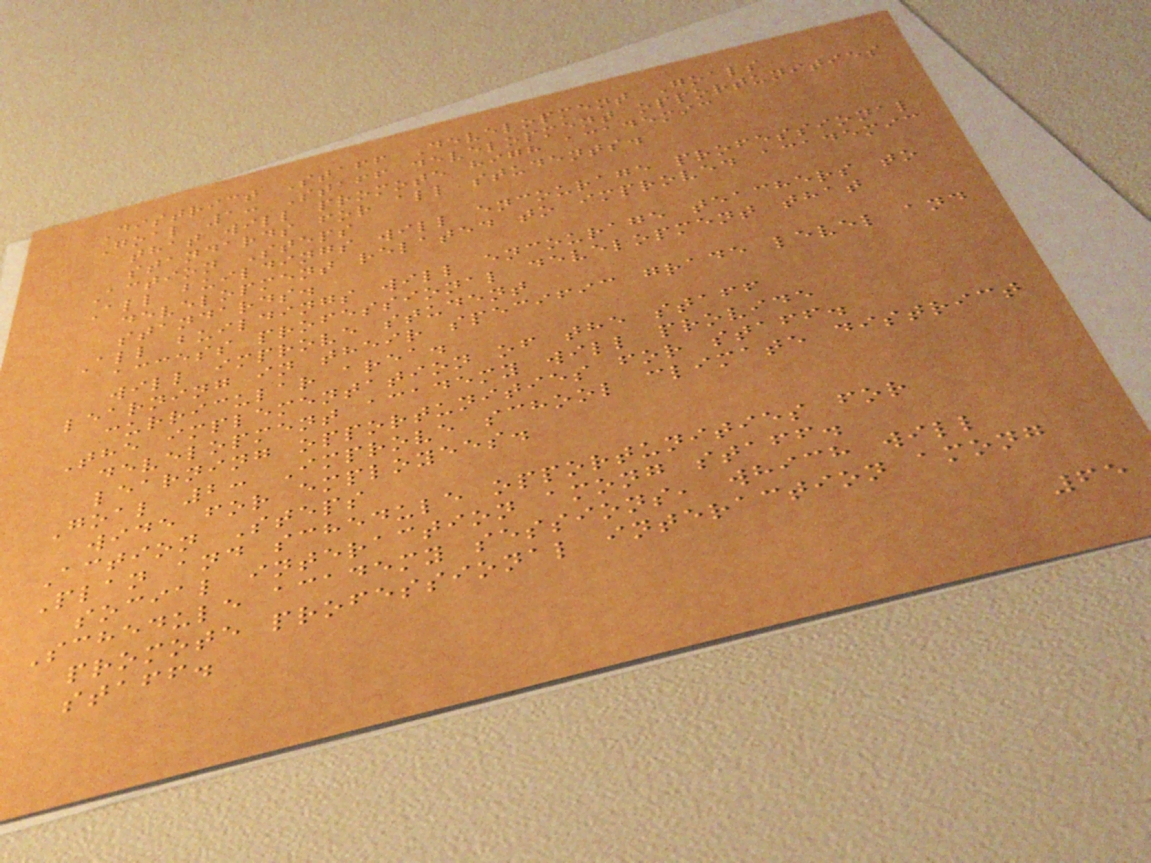District Staff Development Goals
Goal 1: Staff development opportunities
that will promote high academic
standards for all students.
Action Steps
All buildings will encourage professional
development related to improved academic
standards.
All buildings will encourage teachers to
access professional development that
will improve student
learning in their specific grade level and
curricular area.
The implementation of the staff
development academy will provide
learning opportunities for staff.
Goal 2: Improve school climate district
wide for employees.
Action Steps
Plan and schedule opportunities for
social interaction among staff.
Schedule academy sessions, which will
promote professional interaction among
staff.
65
